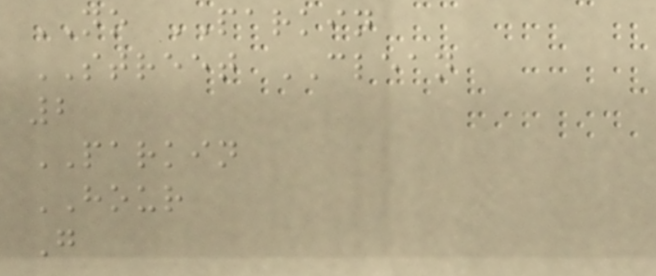NO PARKIN
STREET CLEAN
2
PARKIN
HOUR
G
